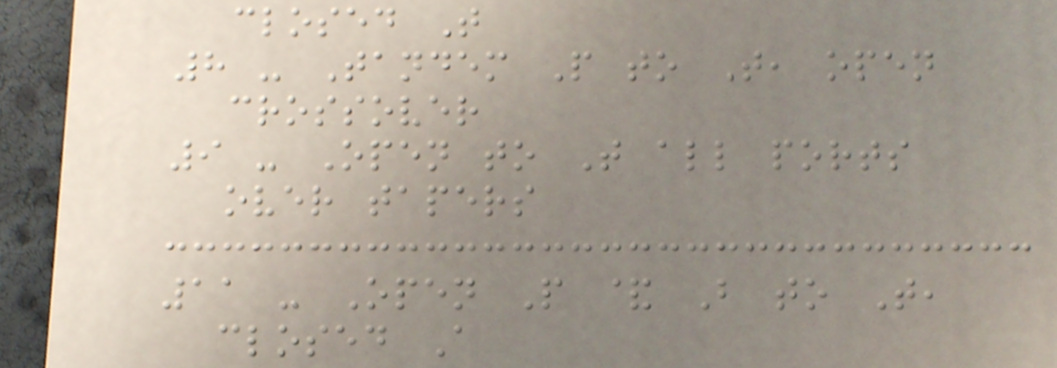closed T
8 - Tandem P to T, open
crossover
9 - Open to T all ports
over tapers
11 - Open P & B to T,
closed A
